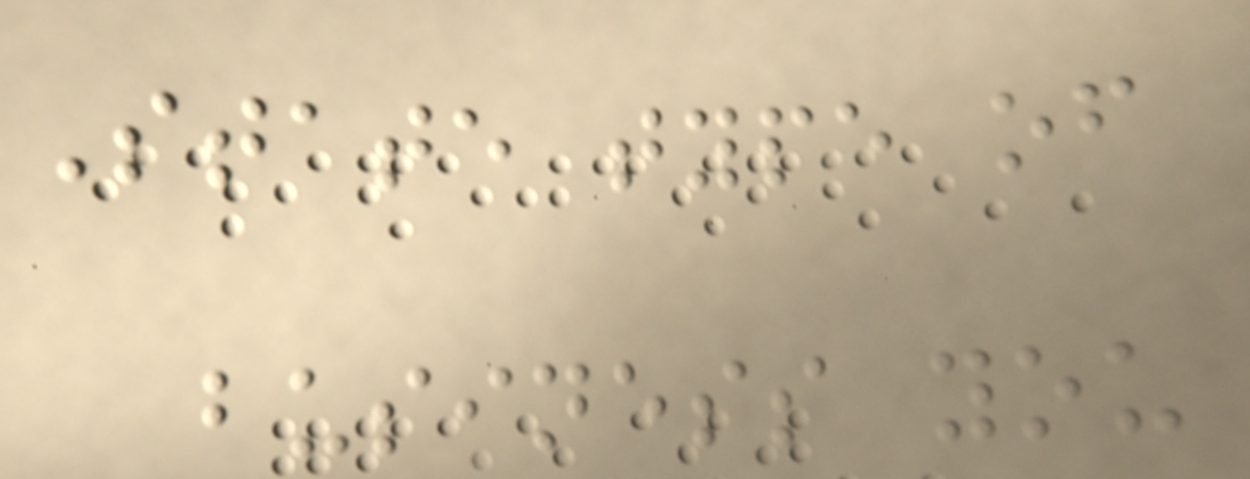State type of
business you
